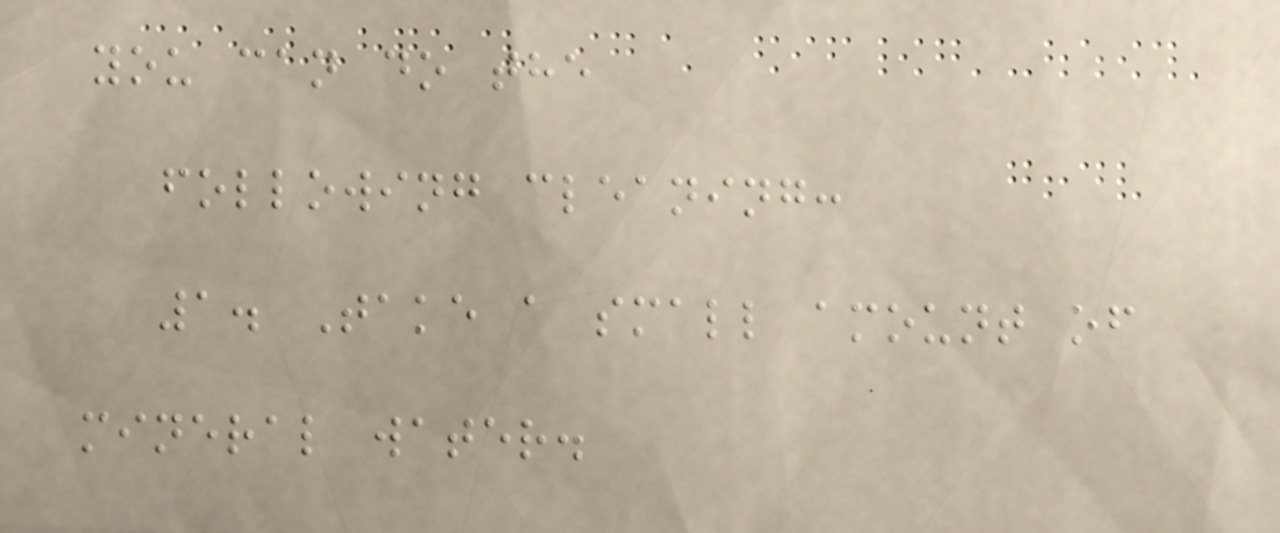you can do the
following cleaning:
1. Take a small amount of
mineral water.
